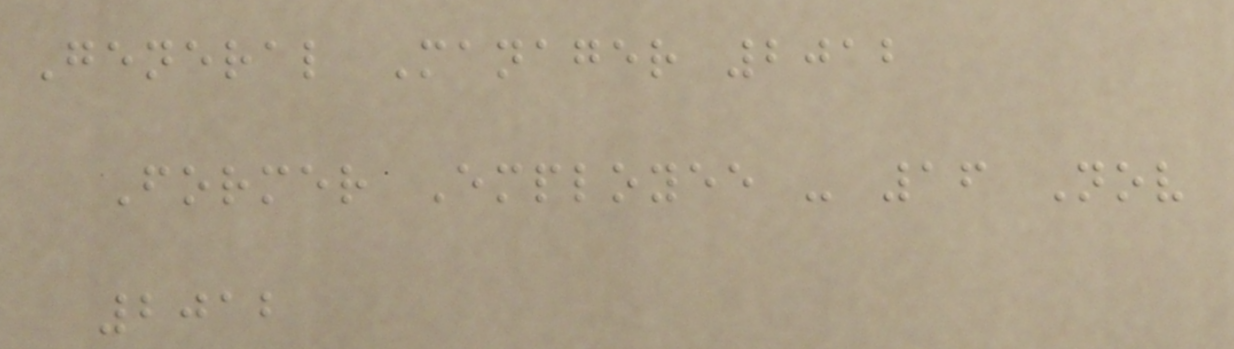General Manager 2012
Former Employee - 16 Nov
2012
